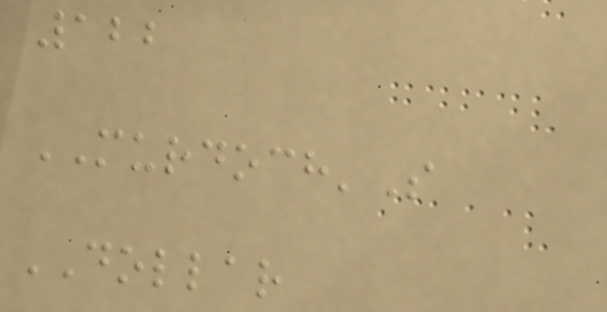122
MURDOCH'S
DOLLAR
